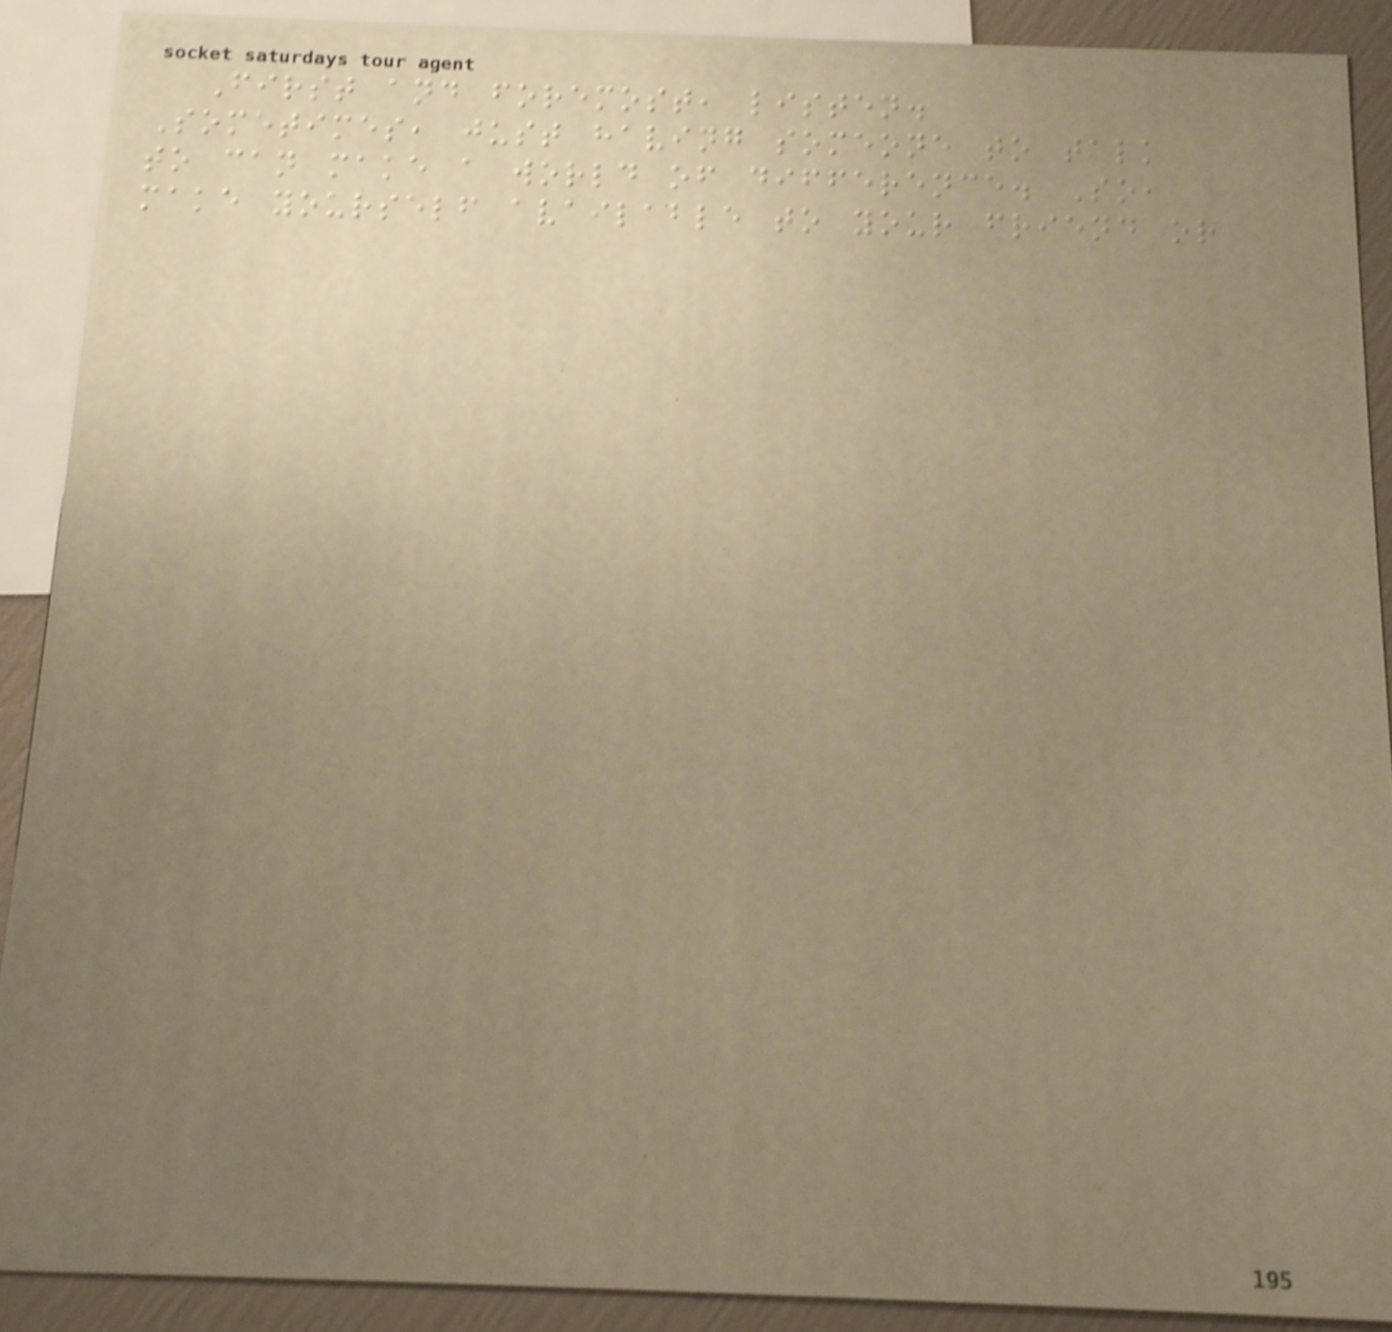First and foremost, listen.
Sometimes, just having someone to talk
to can make a world of difference. So,
make yourself available to your friend or
